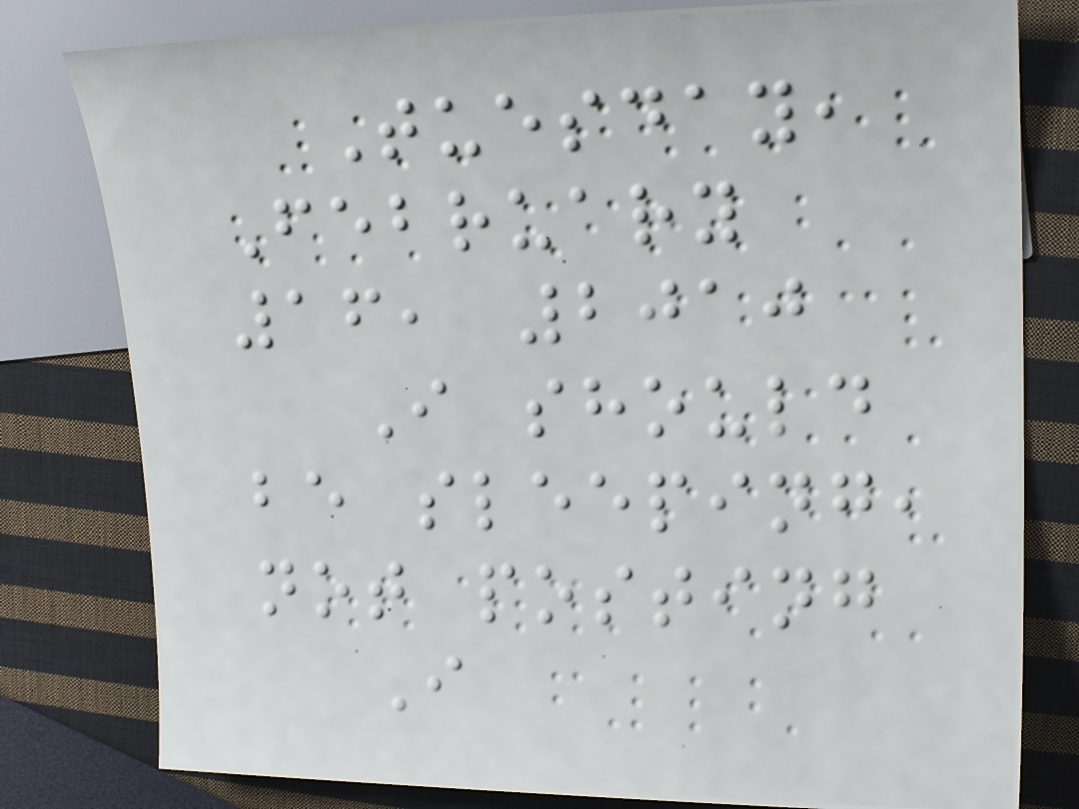Tuesday,
February
16, 2010
I should
be sleeping,
not posting
I
